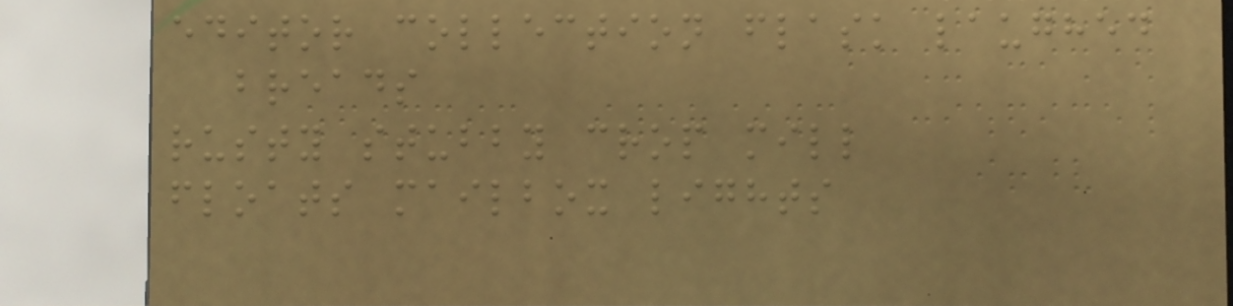editor collection flask laughed
breads
rusty stubby crop mill
floats mailbox lights
